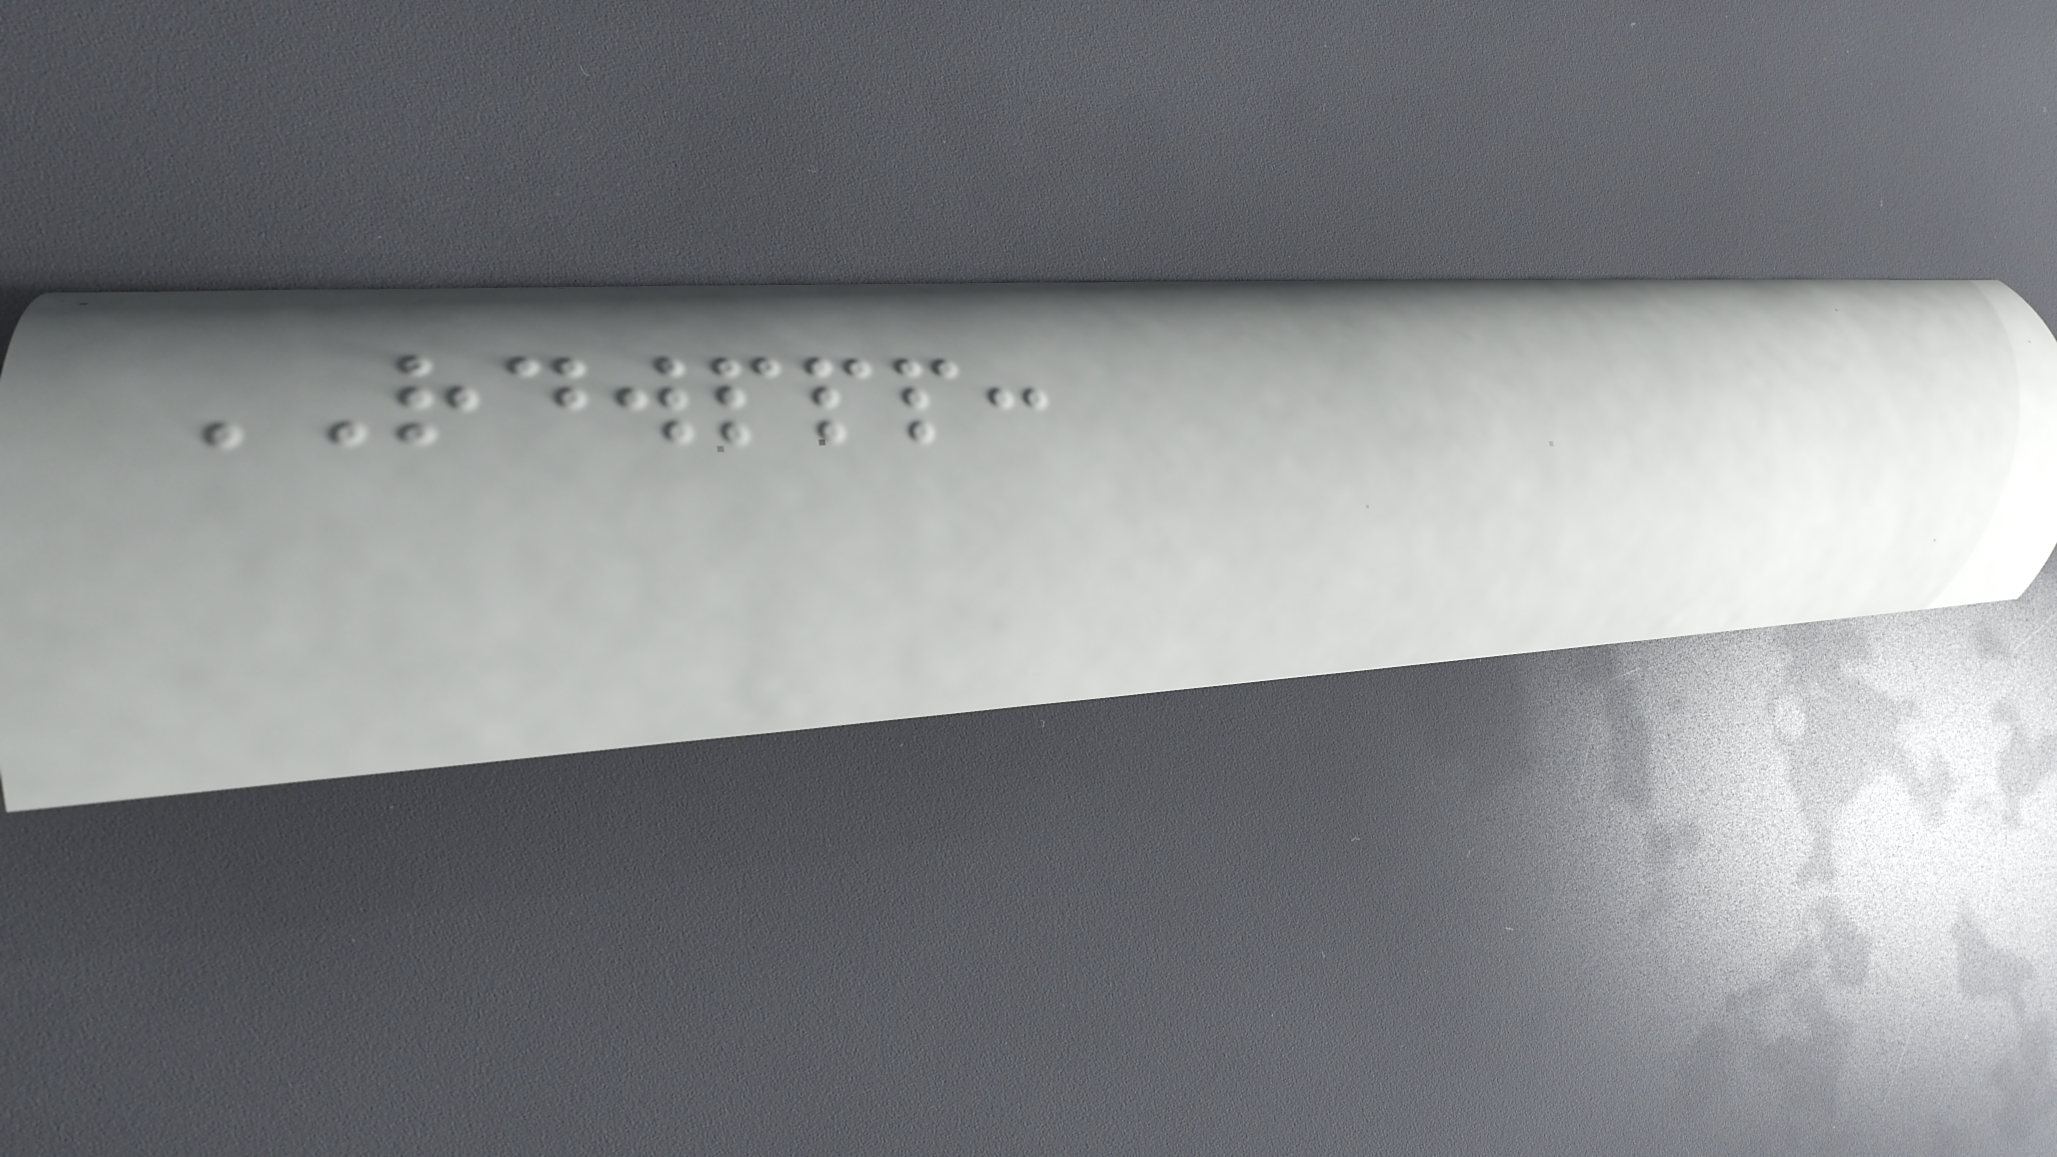RDWPPP:
